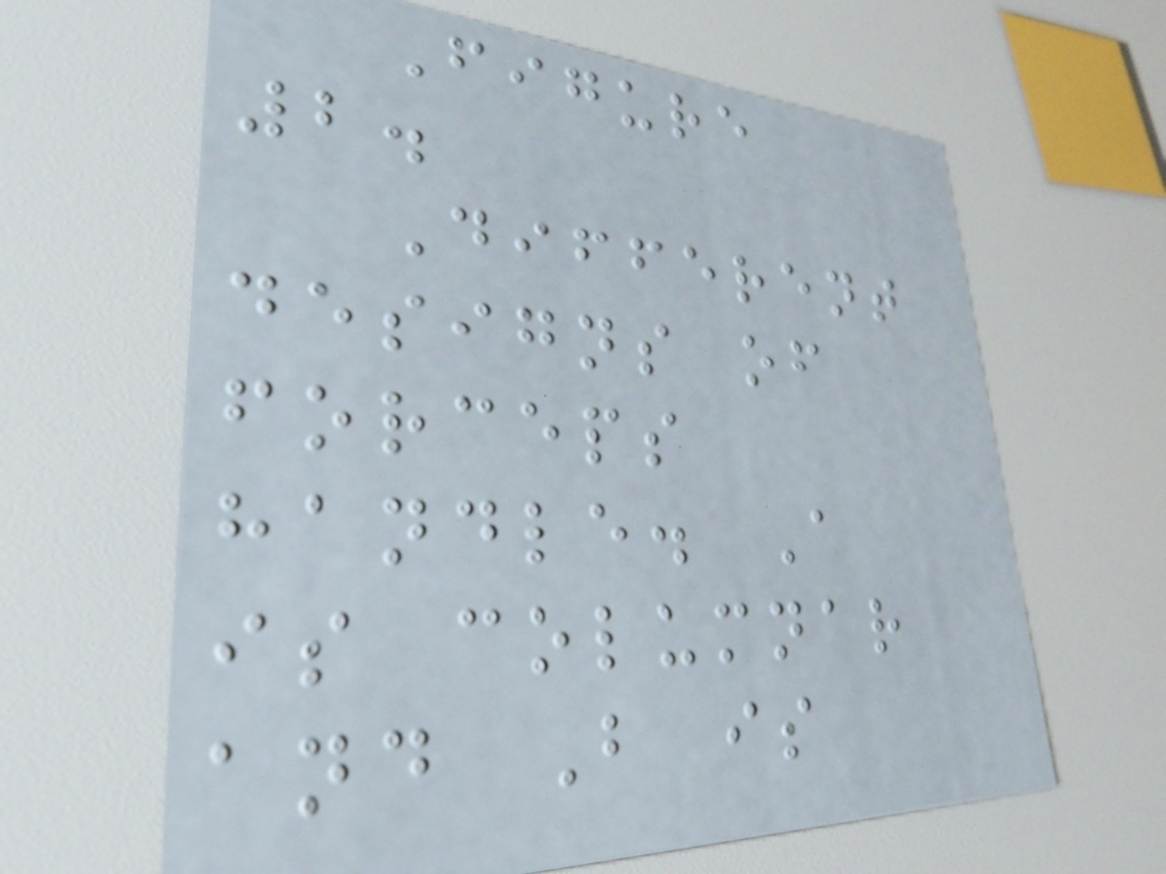Figure
2.
Different
designs of
forceps
handle. A
is columnar
and B is
